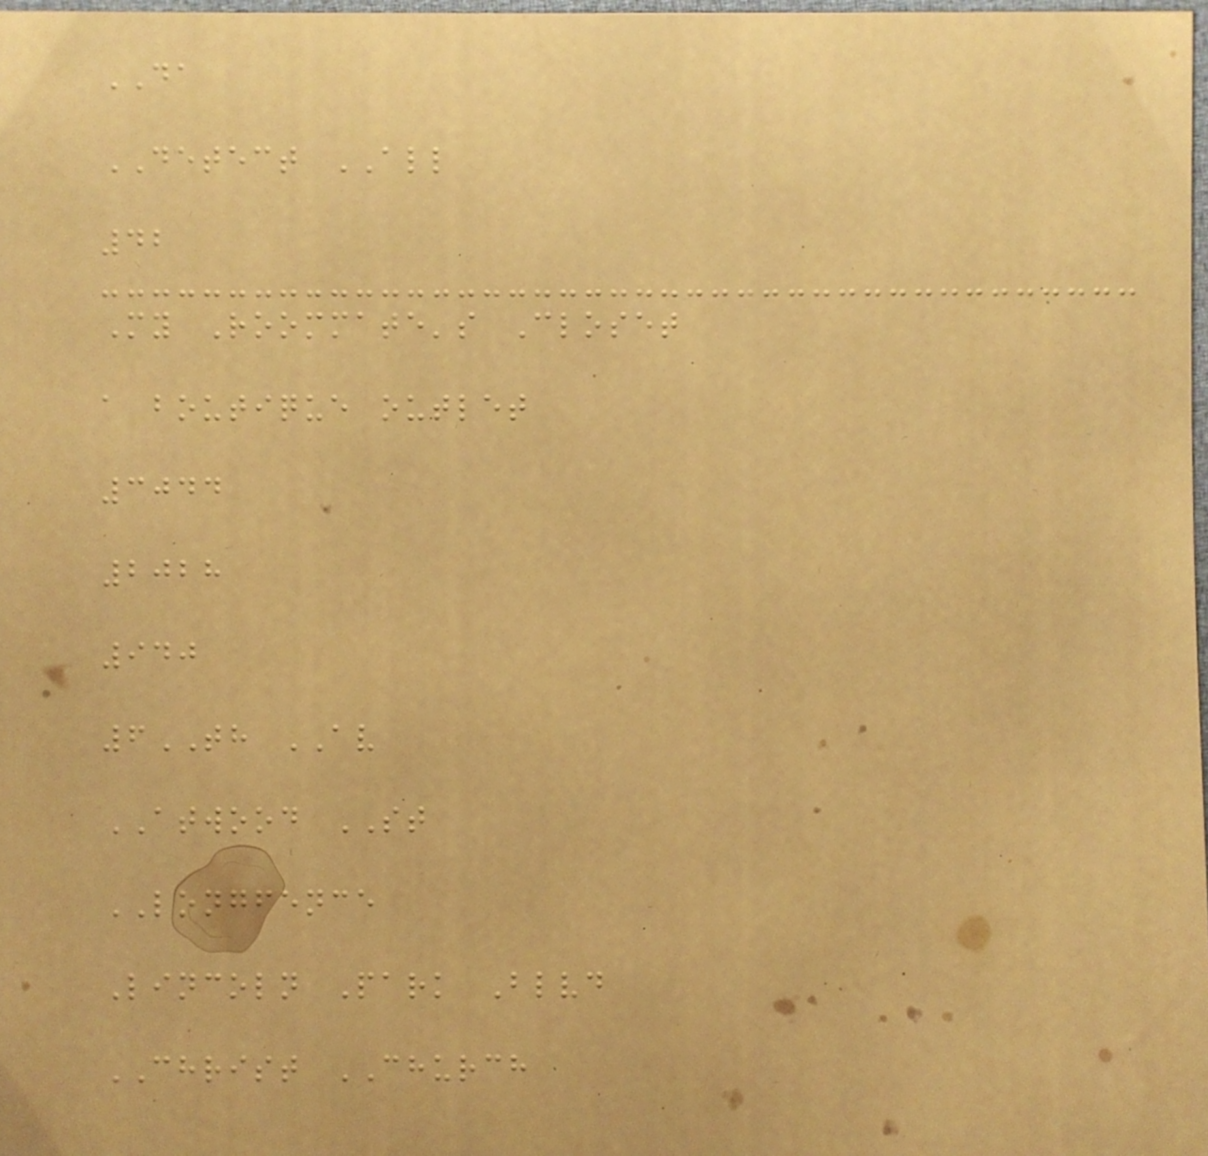DA
DETECT ALL
42
My Roommate's Closet
a boutique outlet
3044
2028
940
6TH AV
ATWOOD ST
LONGFENCE
Lincoln Park Blvd
CHRIST CHURCH
